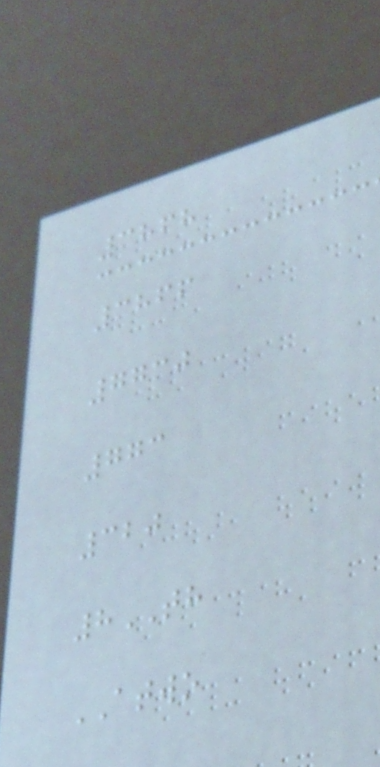3868
3866
7730
773
320
8TH
ATWO
